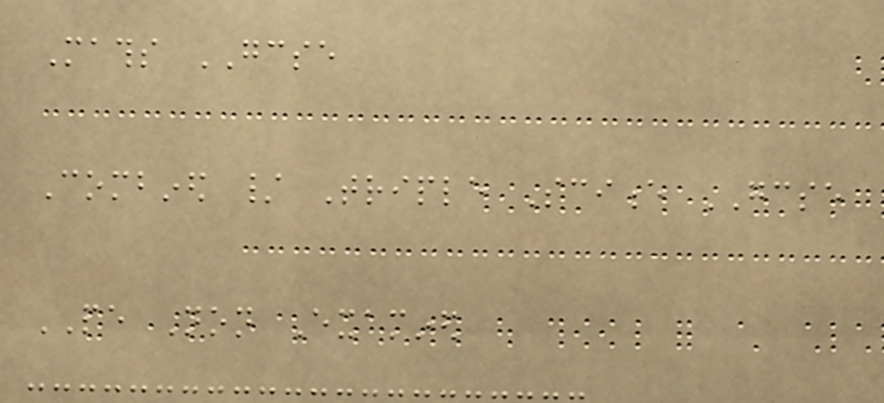Maths GCSE
Combined / Triple Science GCSE
PE Non Examined
